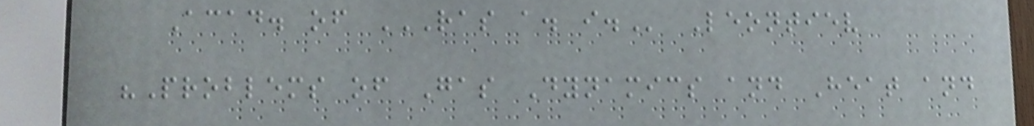Acad. of RAS A. I. Leontiev
"Problems of Gas Dynamics and Heat and
